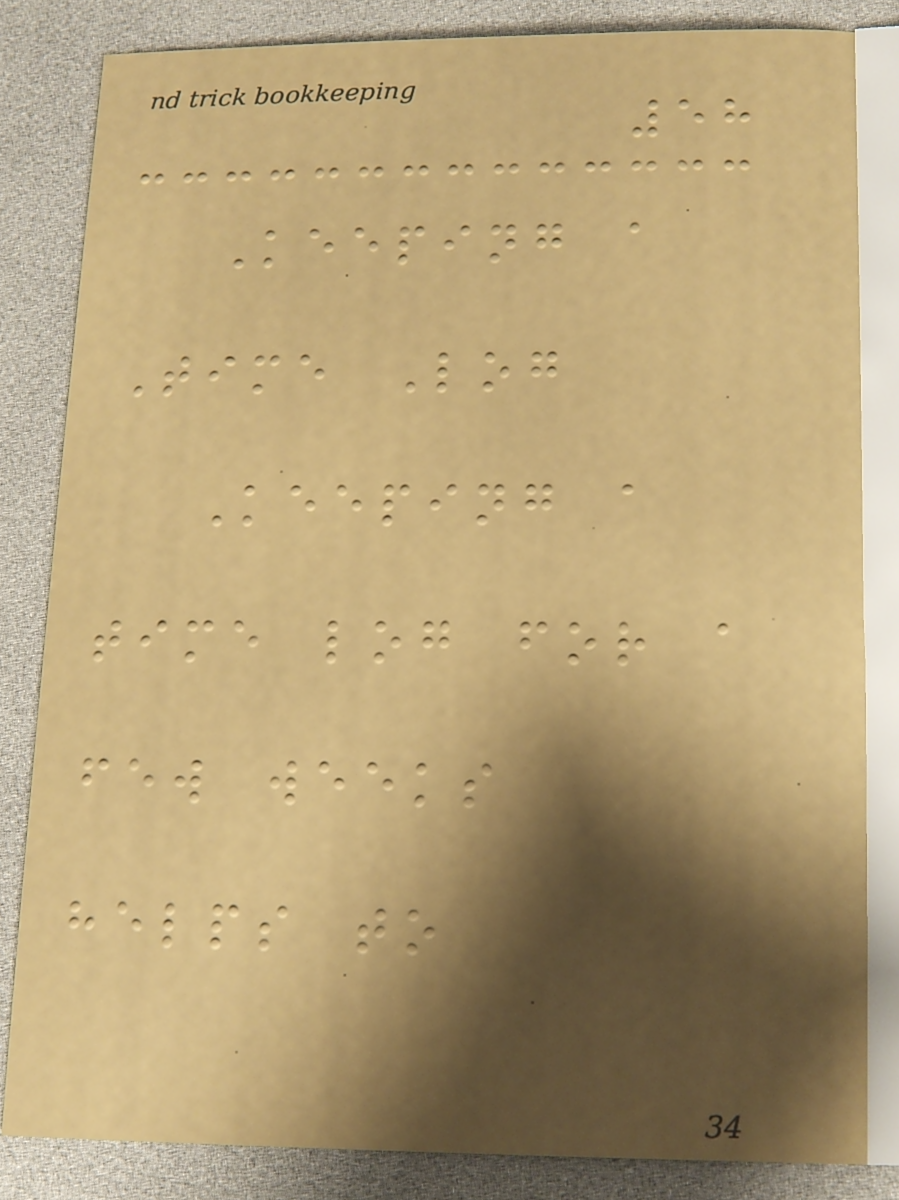58
Keeping a
Time Log
Keeping a
time log for a
few weeks
helps to
